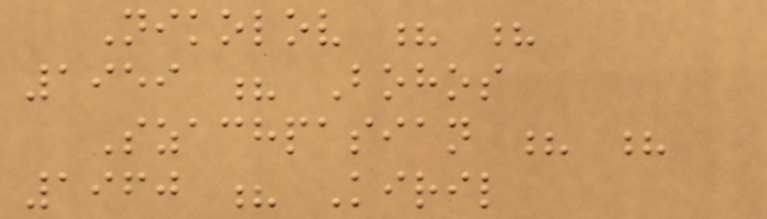Nikolov ? ?
1959 ? Bohos
Szachpasian ? ?
1960 ? Kiril
